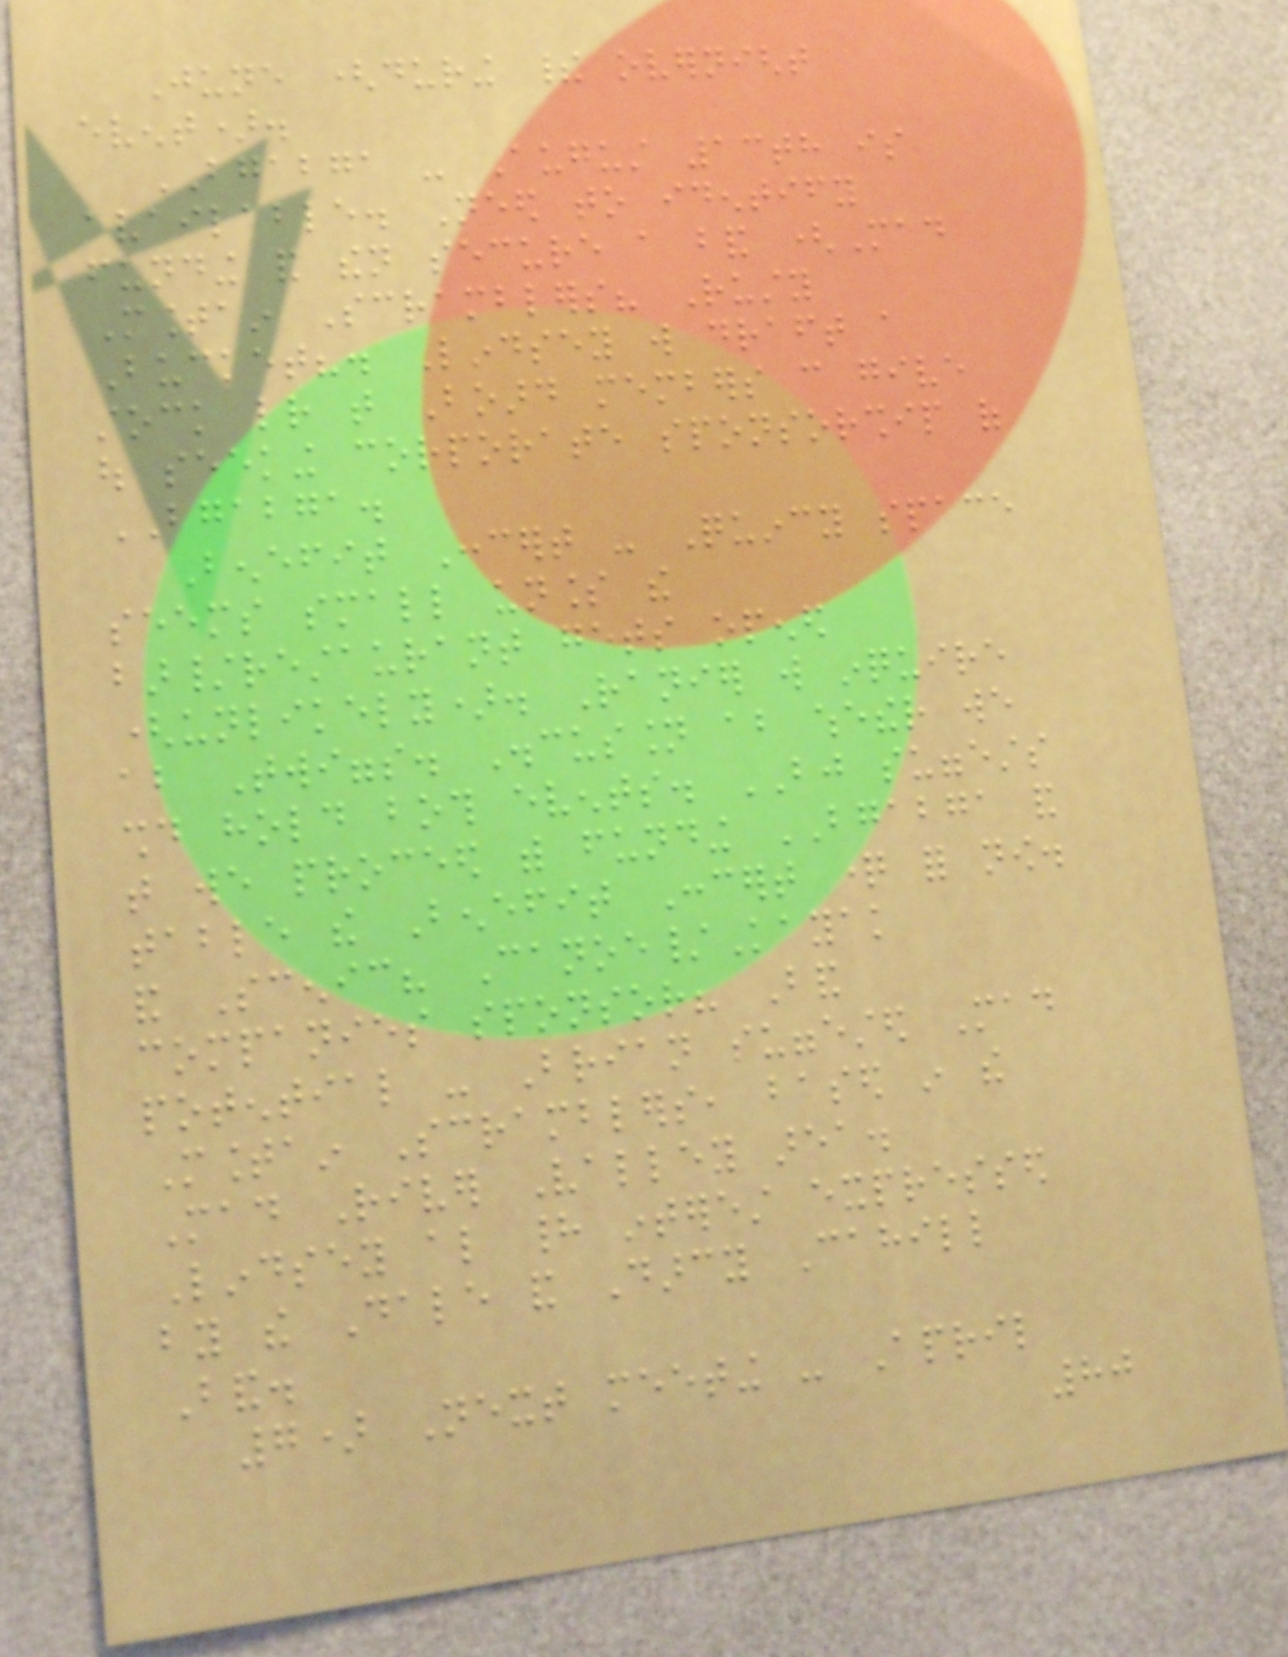June (during their overnight
event).
BGABGA - August 13th is
available. Need to identify
funding and then secure a band (Mad
Mountain Scramblers? Rusty
Bucket?. Lindsey will draft a
stock letter that Board members can give
out seeking corporate sponsorship of
BGABGA.
Benefit Concert - Quincy space
seems small unless the
bar/restaurant gets opened
(unlikely). Ranier will inquire
about Twiggs. Discussion about whether we
should hold both events. BJ suggests
that we proceed with funding BGABGA and
table the Benefit Concert question for now.
and Scenic? Canoe/Kayak
companies sponsor? Band
potential - Brian suggested Mad
Mountain Scramblers, based in the
Mad River Valley area.
Lindsey also had interest expressed
by the Dale and Darcy Cahill
Band.
7) Next meeting - April
80
